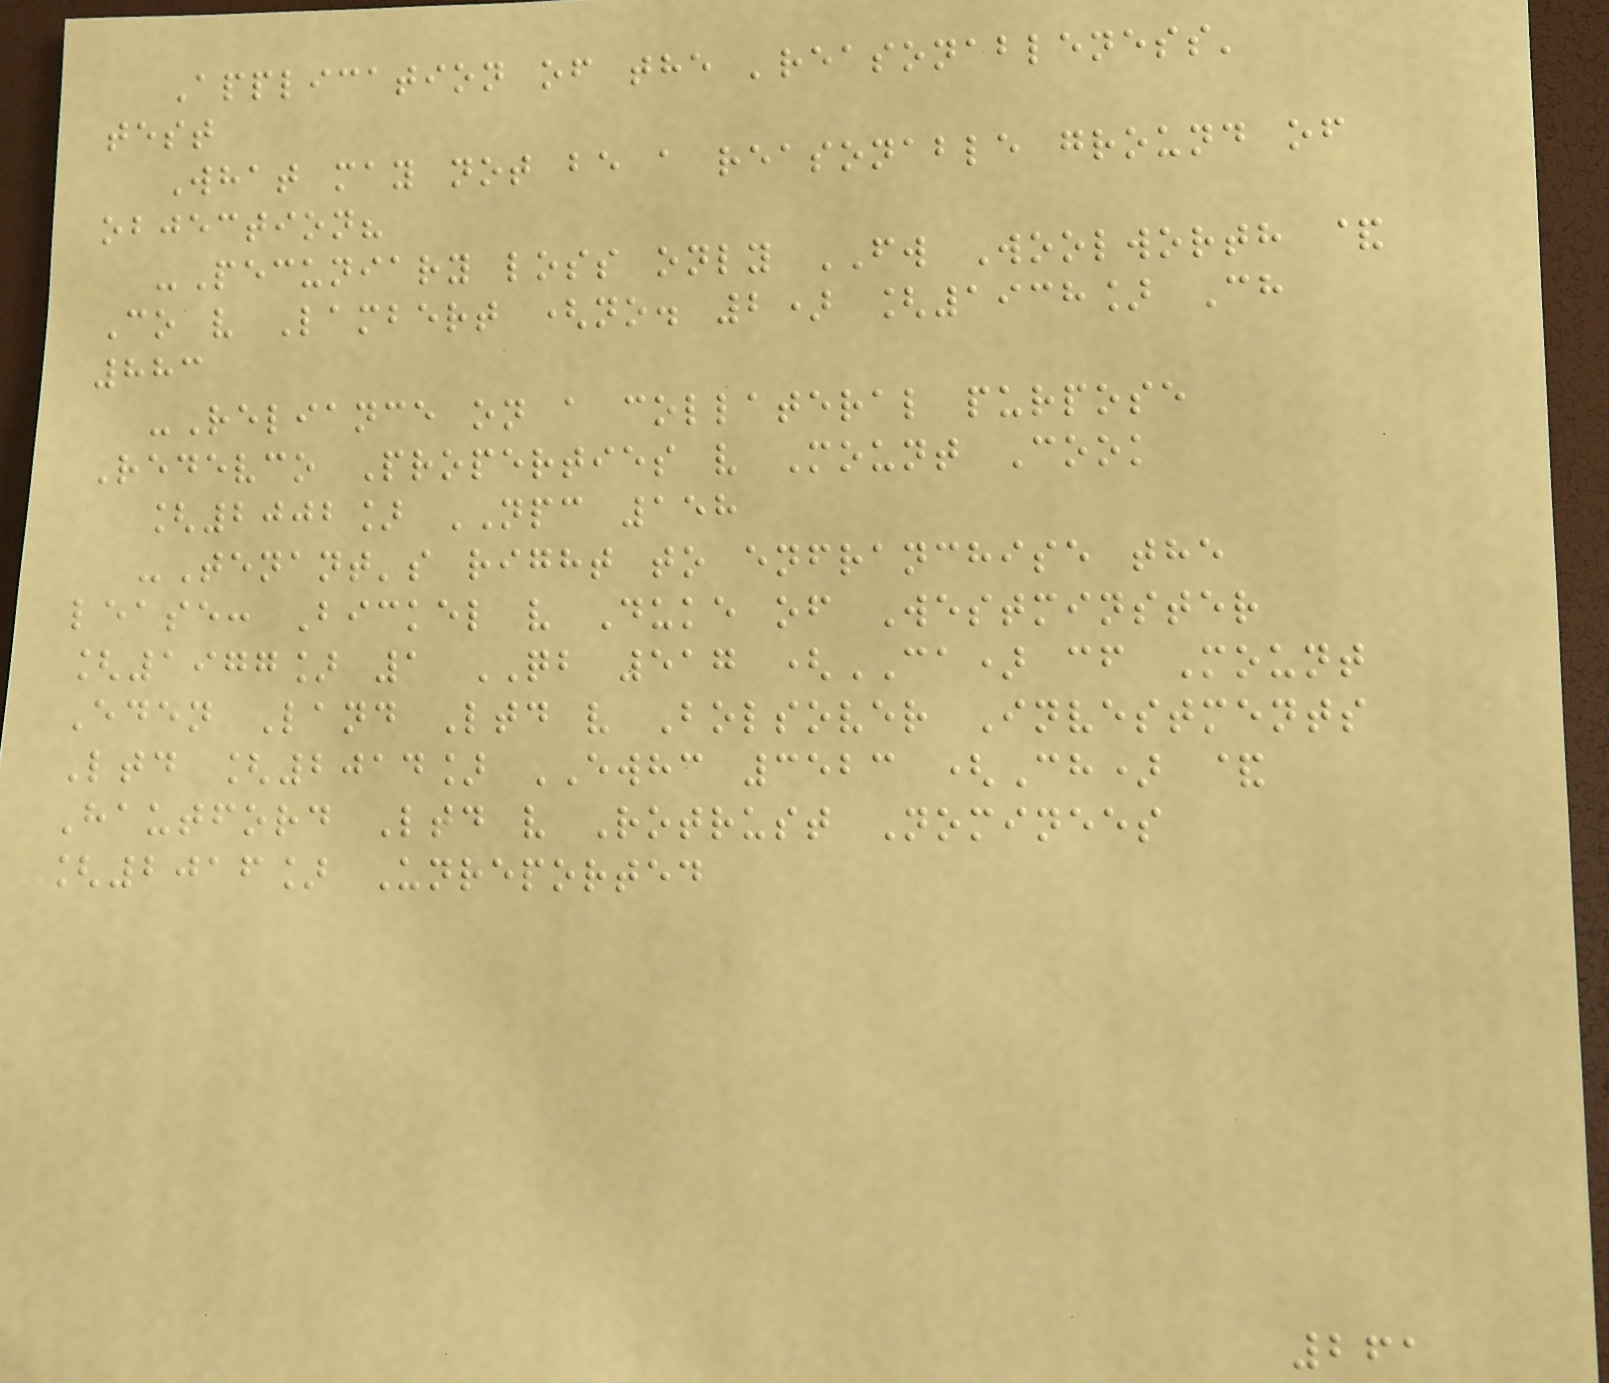Application of the 'reasonableness'
test
What may not be a reasonable ground of
objection?
-Pecuniary loss only FW Woolworth &
Co v Lambert (no. 2) [1938] Ch
883
-Reliance on a collateral purpose
Redevco Properties v Mount Cook
[2002] NPC 158
-Tenant's right to enfranchise the
lease: Bickel v Duke of Westminster
[1977] 1 QB 517 (CA) cf Mount
Eden Land Ltd v Bolsover Investments
Ltd [2014] EWHC 3523 (Ch) &
Hautford Ltd v Rotrust Nominees
[2016] Unreported
261
